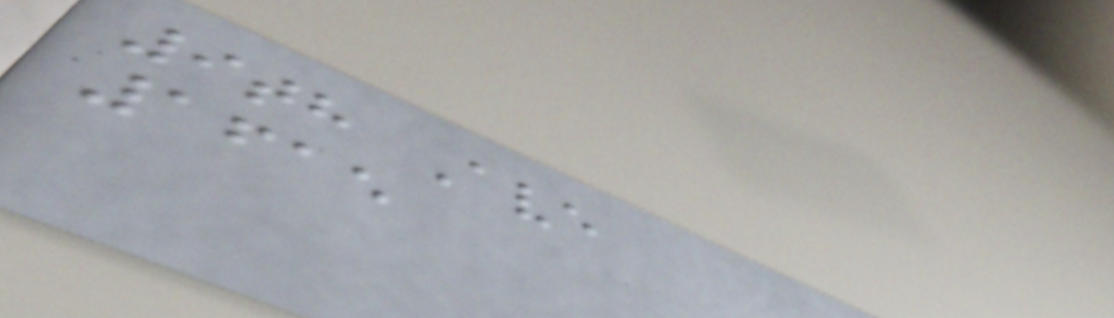9th Ave
1615
